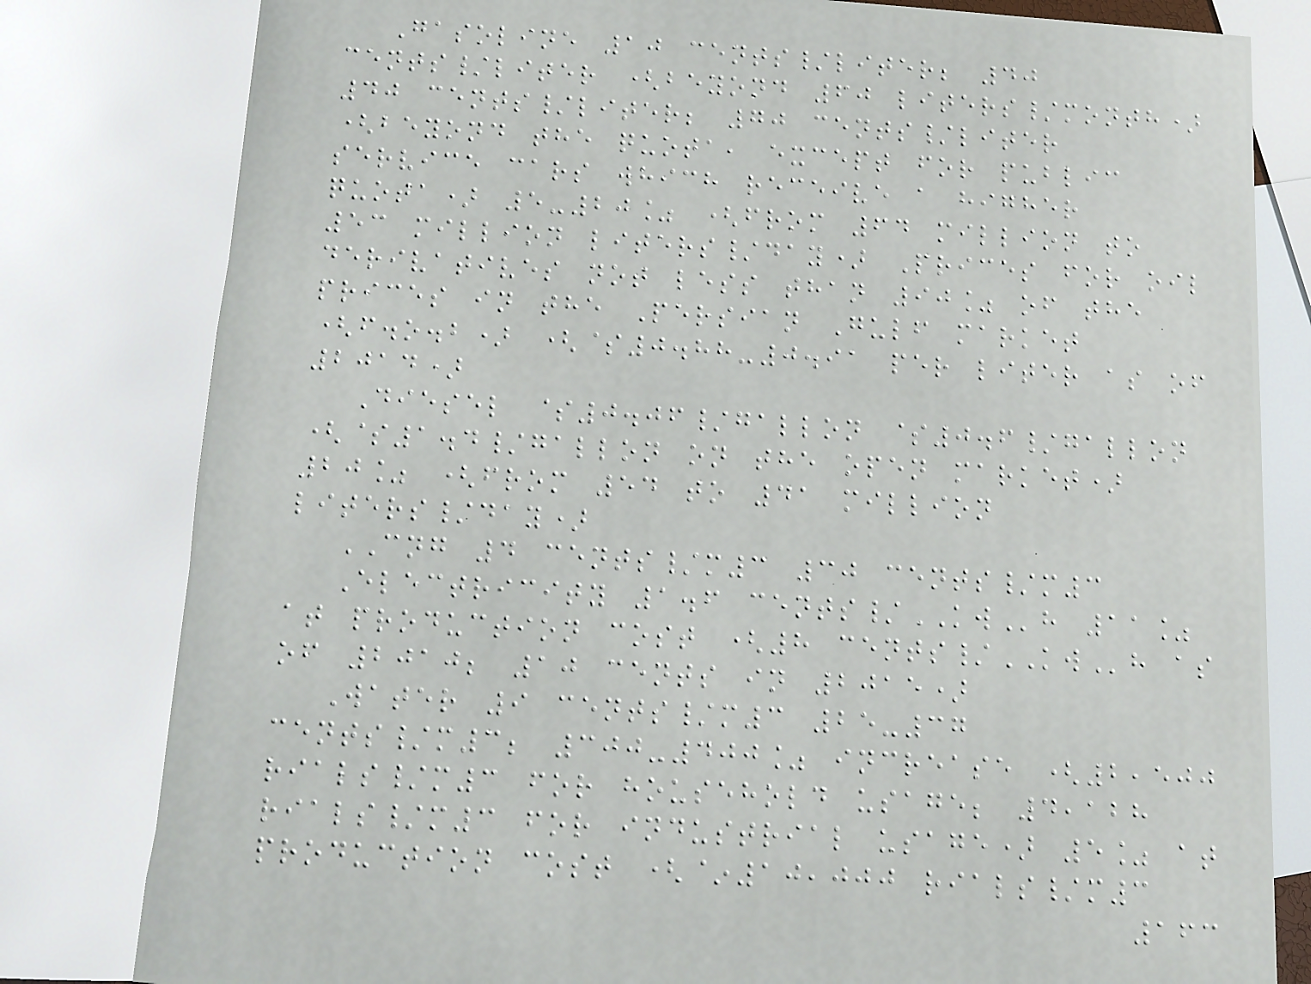Gasoline 10 cents/liter; 40
cents/liter (beyond 60 liters/month)
40 cents/liter; 70 cents/liter
(beyond the quota, except for public
service cars which receive a higher
quota) 5-20% (from 64 million to
53 million liters/day) Prices for oil
derivatives not less than 90% of the
prices in the Persian Gulf market
(f.o.b) ($0.88-0.91 per liter as of
2014)
Diesel $0.06/gallon $0.6/gallon
($1.4/gallon on the open market)
20% (from 54 to 41 million
liters/day)
CNG 4 cents/m3 30 cents/m3
Electricity 1.6 cents/KWh 11%
at production cost (8 cents/KWh as
of 2010; 10 cents in 2015)
Water 9 cents/m3 25-37
cents/m3; 300-400% increase (2,500
rials/m3 for household usage; 4,128
rials/m3 for industrial usage) 5% at
production cost (~10,000 rials/m3
163
